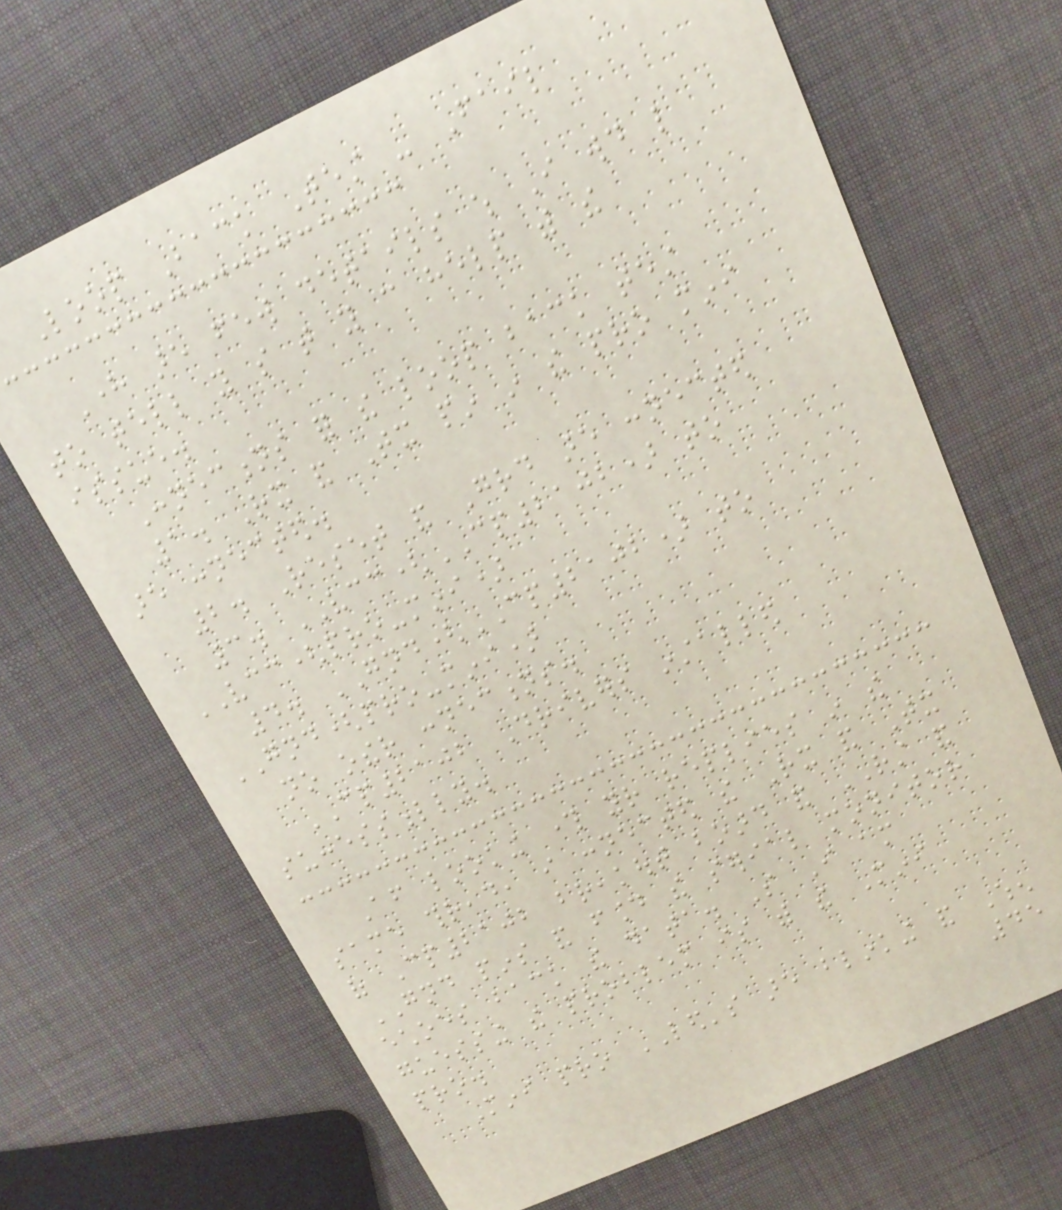Loop Back Test - Fail
Here are few details which I would like
to tell you so that you can help with the
issue.
Connections for the loop back test
1. Rx and Tx pin in the pro mini
are connected.
2. Reset and Grd are connected
3. VCC(CP2102) to
VCC(pro-mini)
4. GND(CP2102) to
GND(pro-mini)
no other connections.
CP2102 Drivers installed
successfully.
After looking through your replies in the
same thread, i connected the Rx and Tx
of Cp2102 breakout board and RST and
GND pins and found the serial monitor
echoes back the data. So I am
guessing the problem is with the Mini
pro.
Mini pro LED's are blinking and When
45
